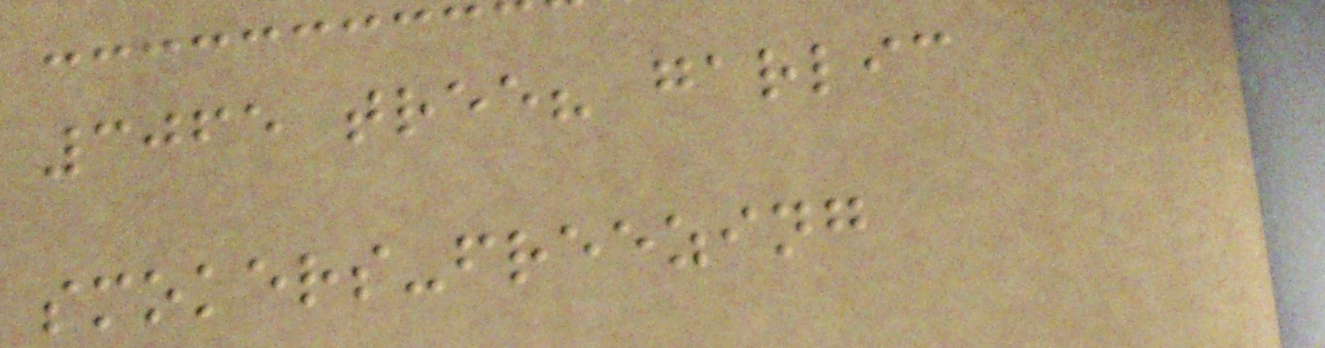3065 tree? garlic
smokers-freezing
